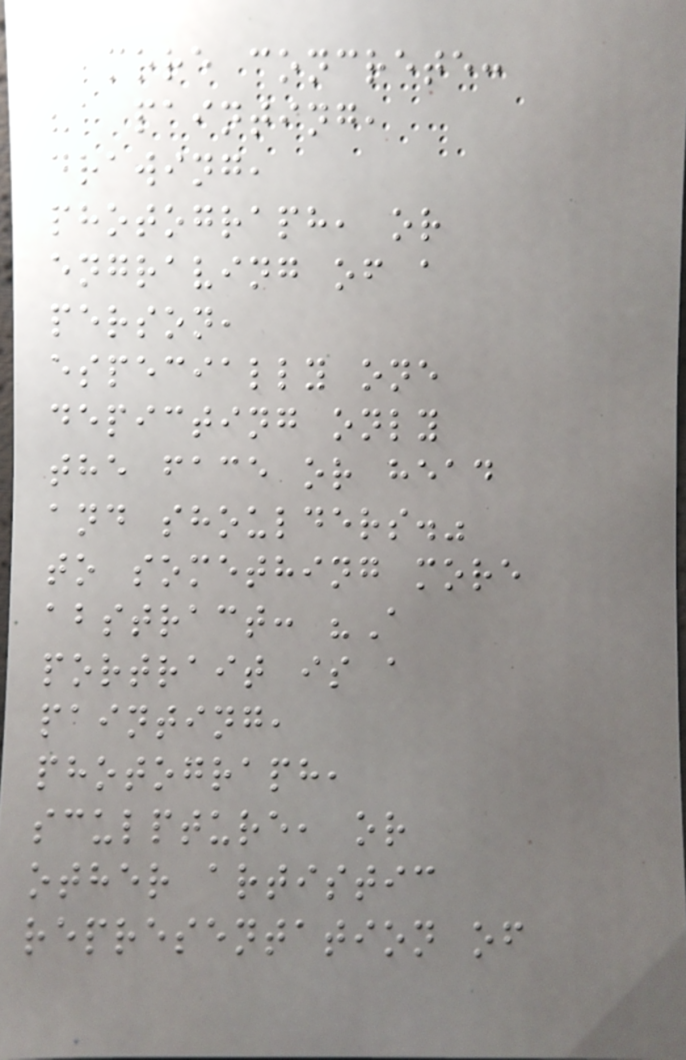more concrete:
"a painting,
drawing,
photograph, or
engraving of a
person,
especially one
depicting only
the face or head
and shoulders."
to something more
abstract: "A
portrait is a
painting,
photograph,
sculpture, or
other artistic
representation of
